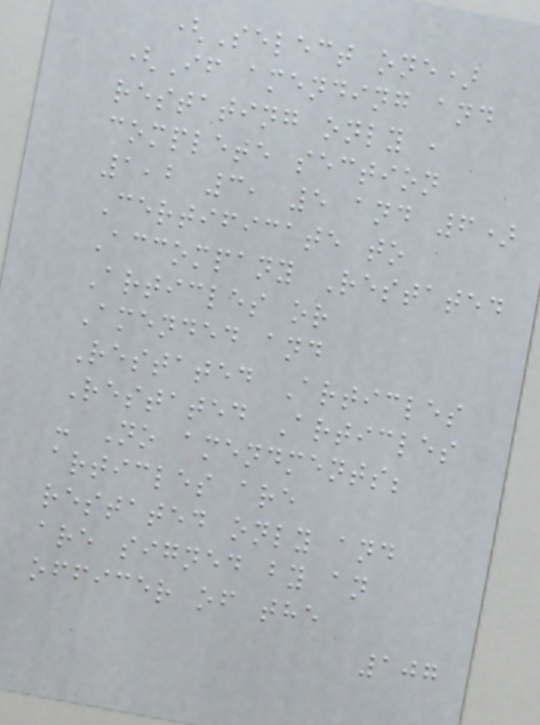(Select one)
(If amending and
restating only ,
complete section
1,2 3, 5 and 6)
Certificate to
Accompany Restated
Articles or
Amended and
Restated Articles
Restated Articles
- No amendments;
articles are
restated only and
are signed by an
officer of the
107
